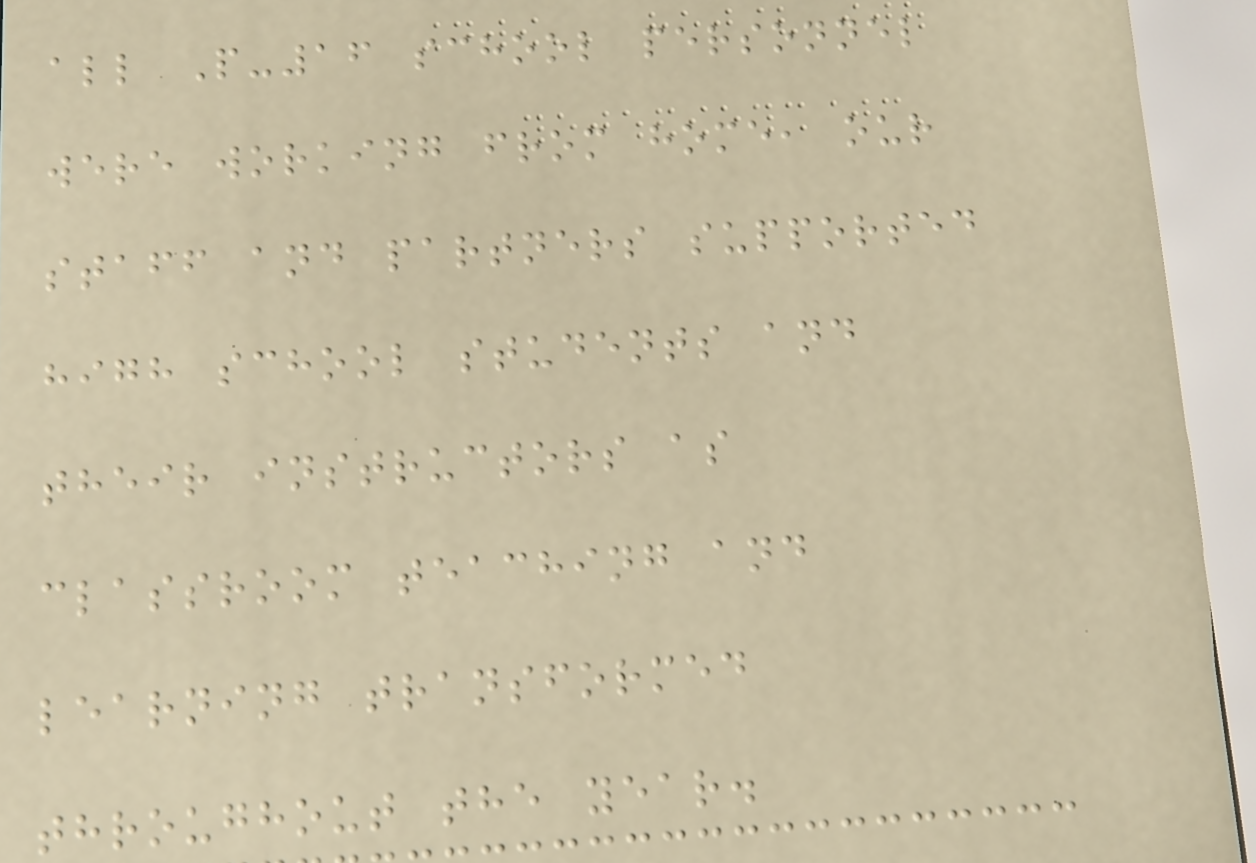all P-16 school personnel
were working from home, our
staff and partners supported
high school students and
their instructors as
classroom teaching and
learning transformed
throughout the year.
